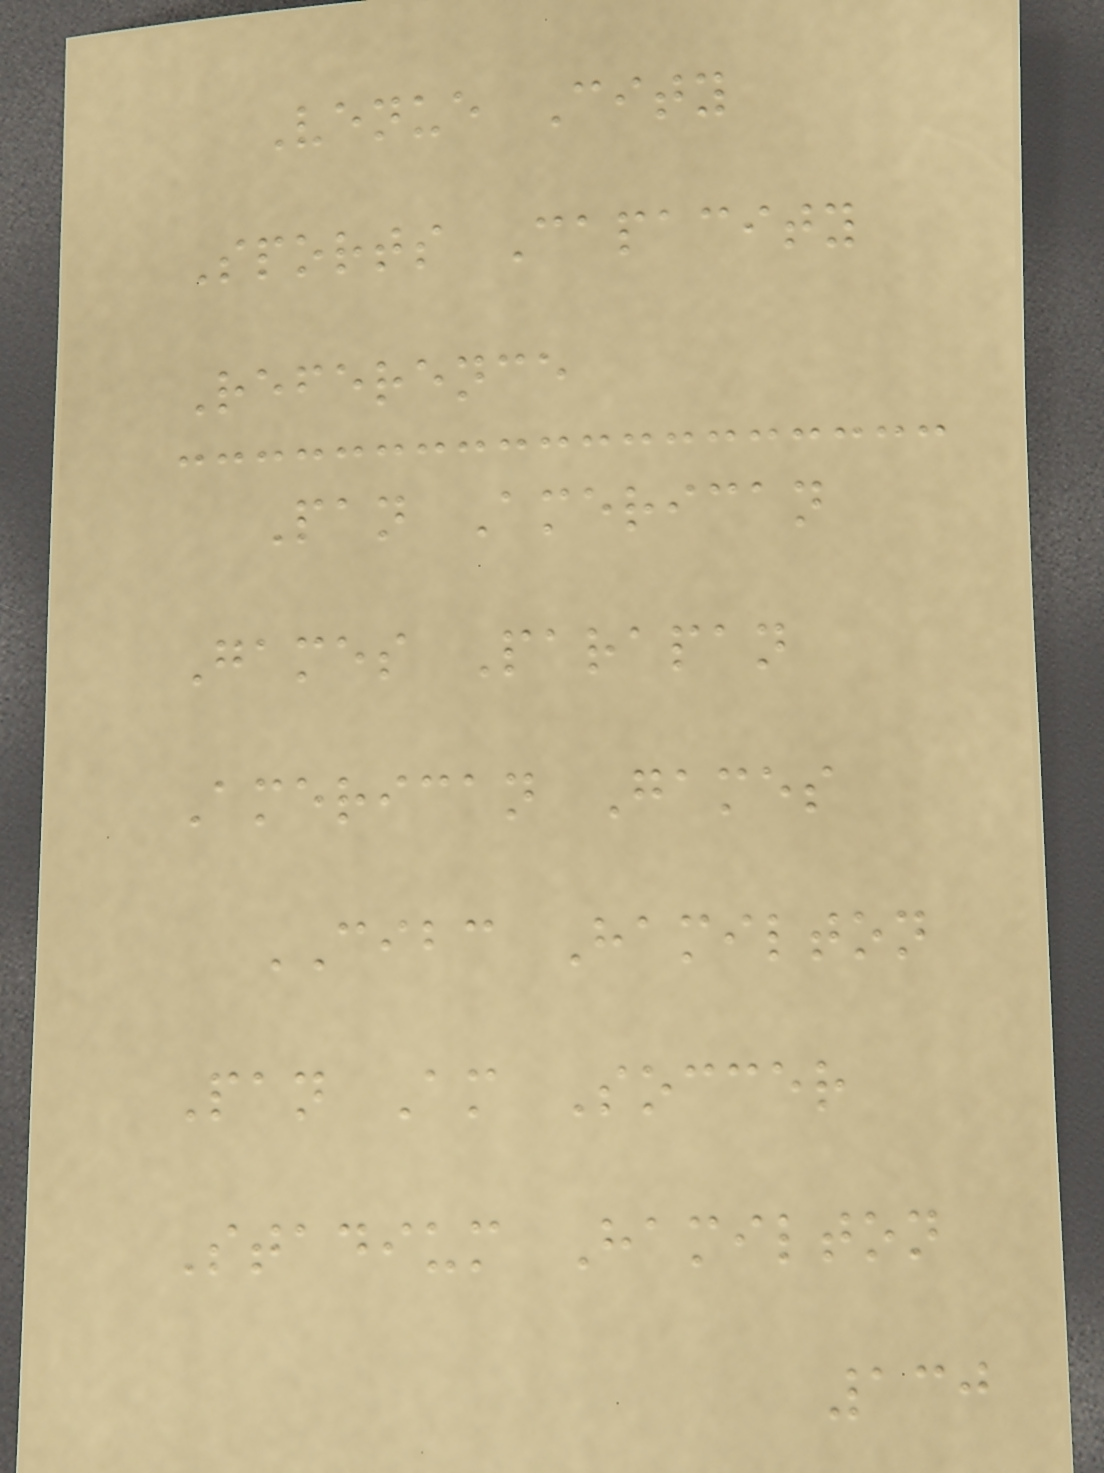Venue City
Sports Capacity
Reference
Pan American
Games Parapan
American Games
CIBC Hamilton
Pan Am Soccer
Stadium Hamilton
130
